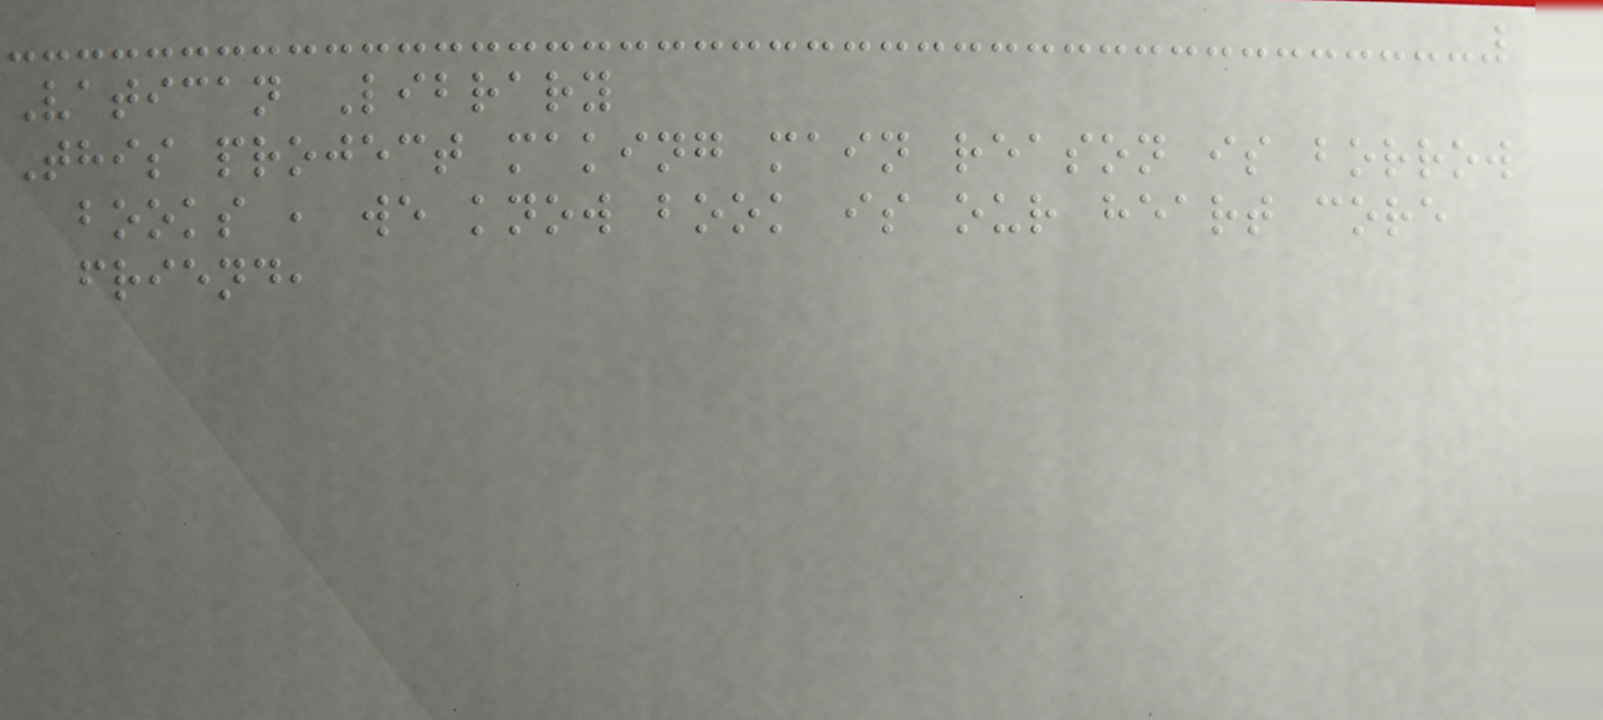Vatican Library
This project making main reason is borrow
books , we know book is our heart core
friend,
